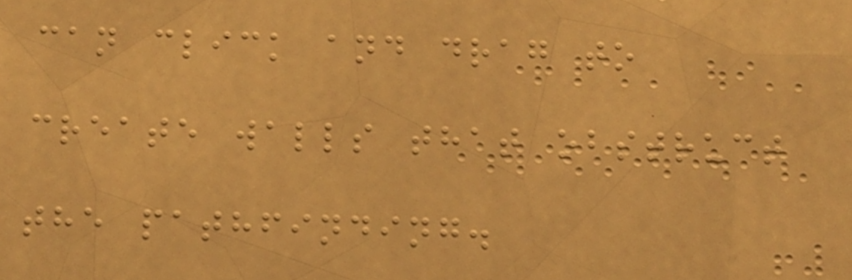can click and drag to
create walls that obstruct
the pathfinding.
